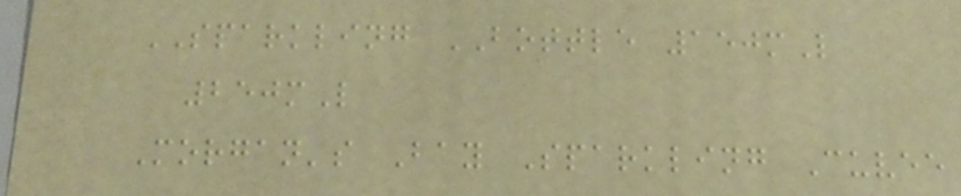SPARKLING BOTTLE 150mL
250mL
Morgan's Bay Sparkling Cuvee
